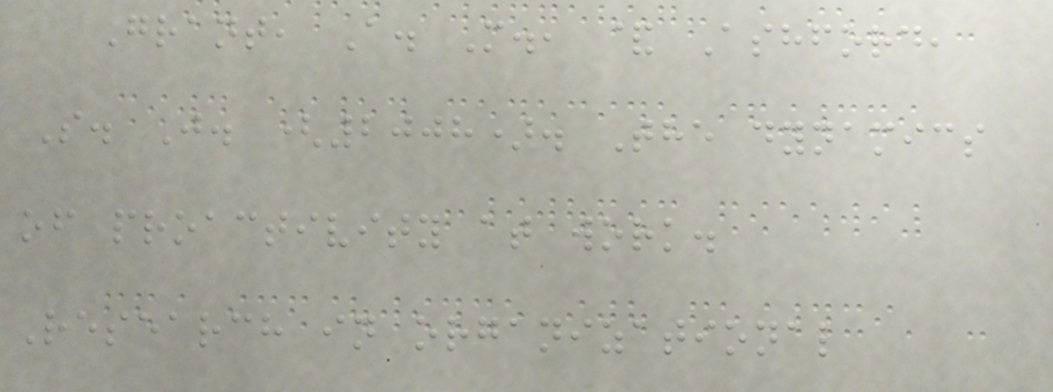Grant, A. M., & Ashford,
S. J. (2008). The dynamics
of proactivity at work.
Research in organizational
